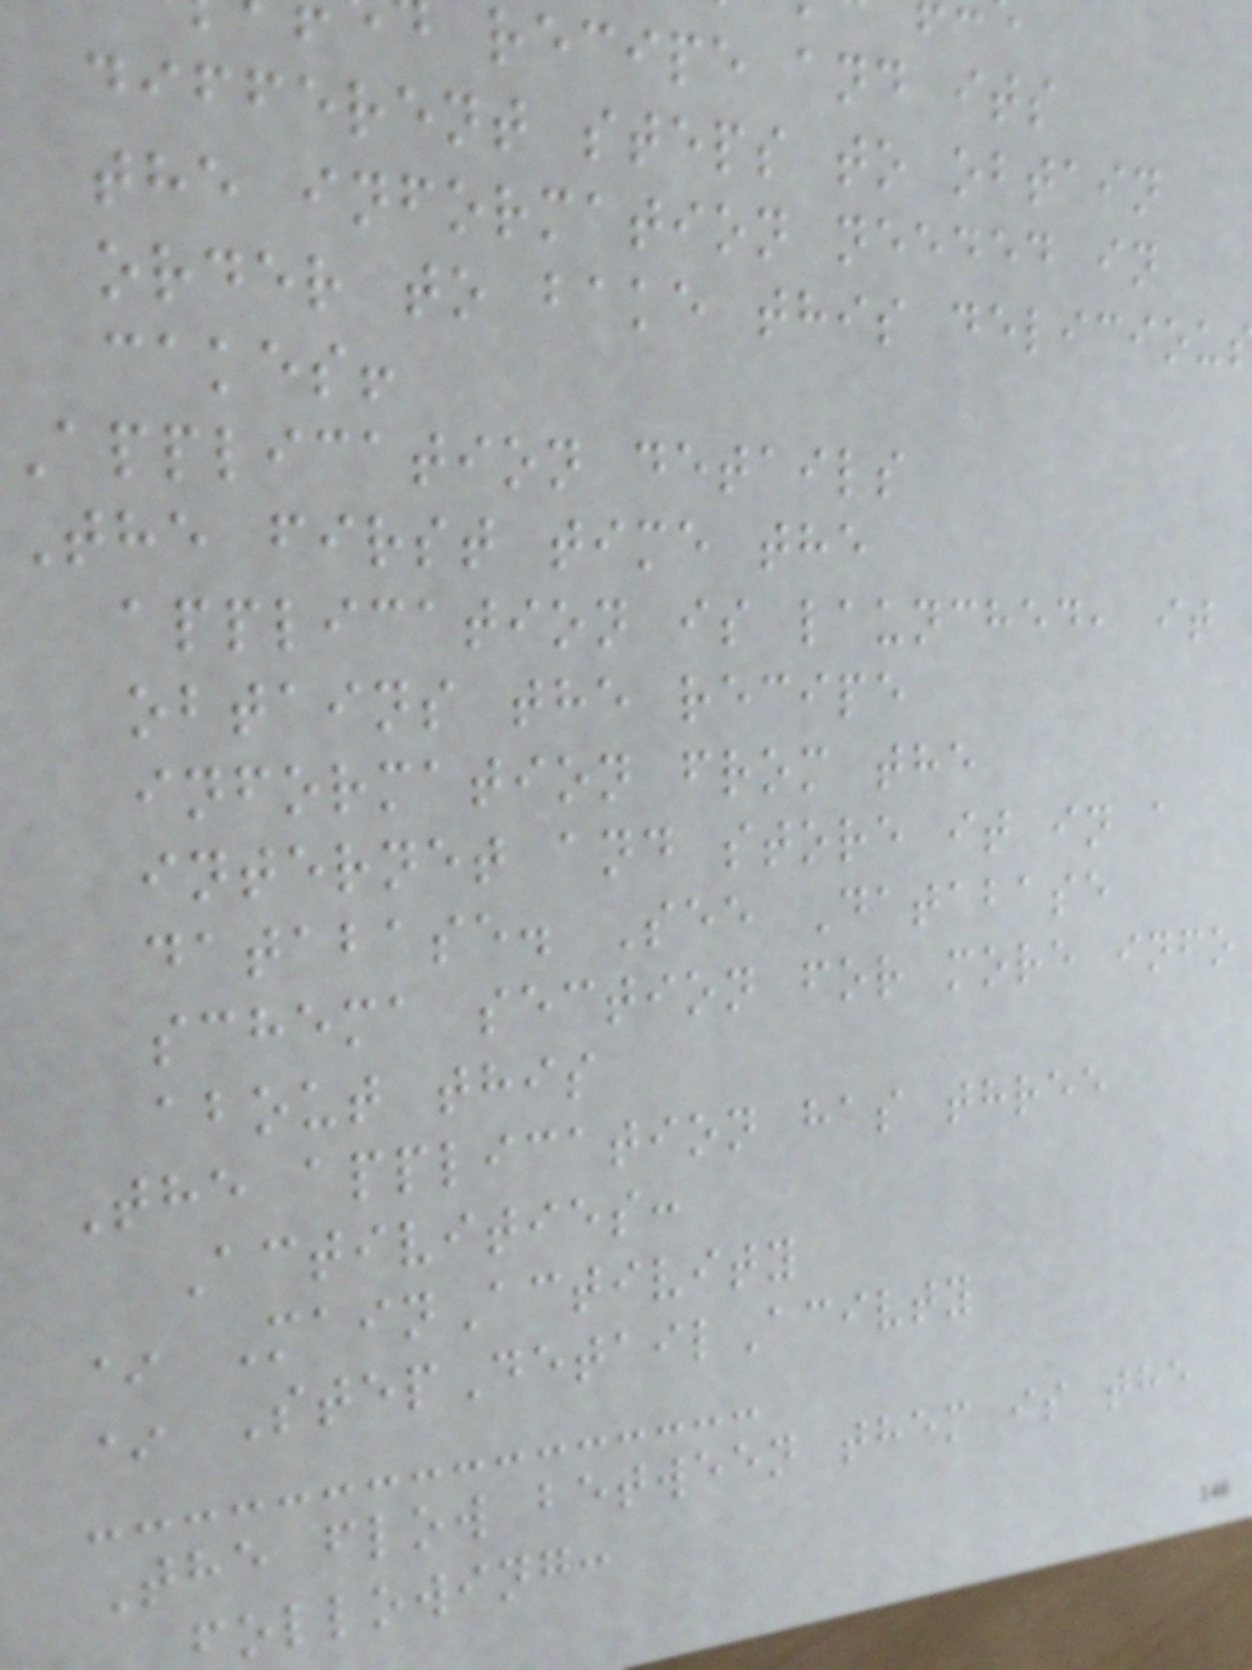recipe and its
different steps to obtain
the information needed in
order to bake this deliciou
cakes!
Application details
The first time the
application is launched, it
obtains the recipe
information from the
internet and store it in a
database. See Database
schema section for more info
about this
The application has three
Activities:
* MainActivity
* StepDetailAcivty
The flow between them is the
ollowing:
